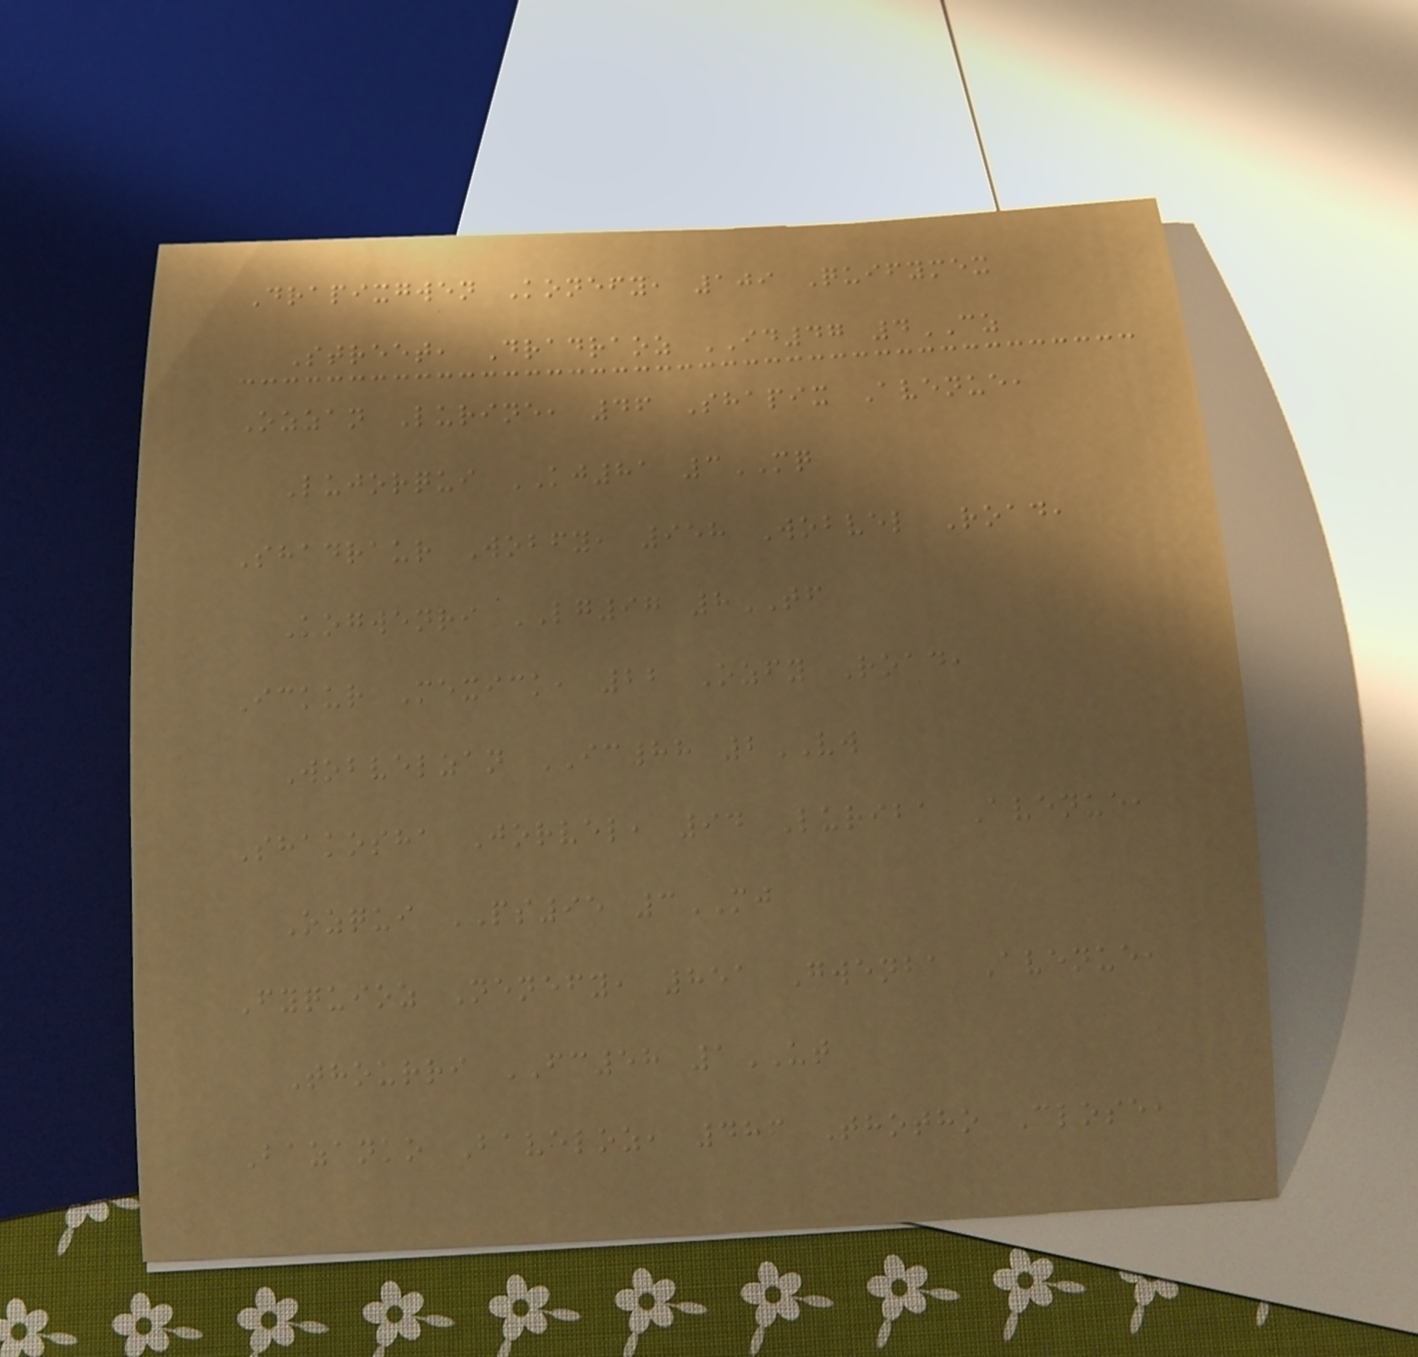Drapixgwen Konefy, 109 Quifymex
Street, Dradraoz ID47 4CZ
Ozzan Lurine, 46 Shapix Avenue,
Lujorqui KJ81 3MQ
Shadraur Wobfy, 958 Wobvel Road,
Kogwenri LG97 8TF
Ickur Mexick, 22 Ozfy Road,
Wobvelzan IC88 2VW
Shakosha Jorvel, 94 Luriba Avenue,
Ozqui PS95 3MJ
Fyquioz Nenefy, 851 Gwenba Avenue,
Thourri FC58 1UT
Bazanko Baveloz, 486 Thotho Close,
